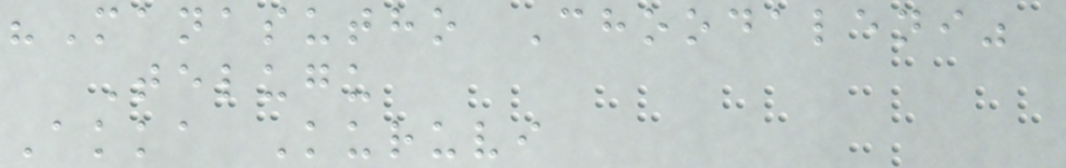"Manasutho Choodaleni"
Telugu
Akka Kuruvi
